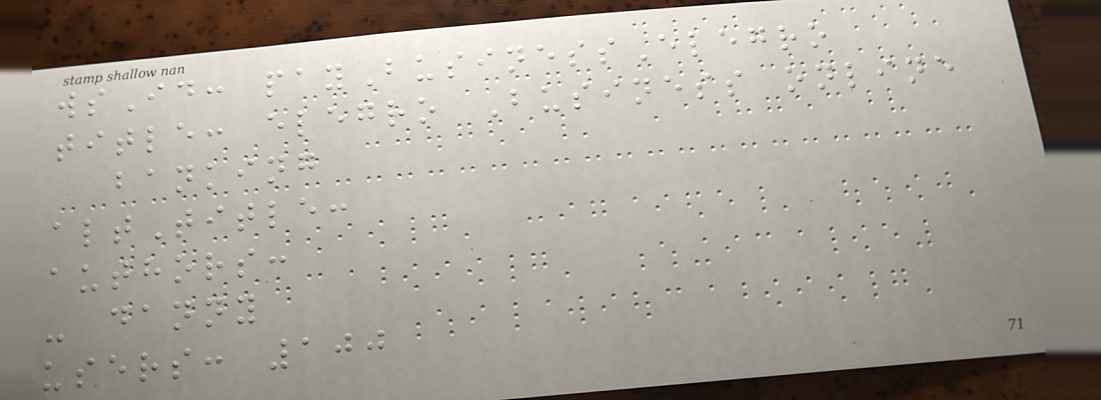wsId: payBusinessElegro
title: elegro Business online
banking
altTitle:
authors:
- danny
users: 100
